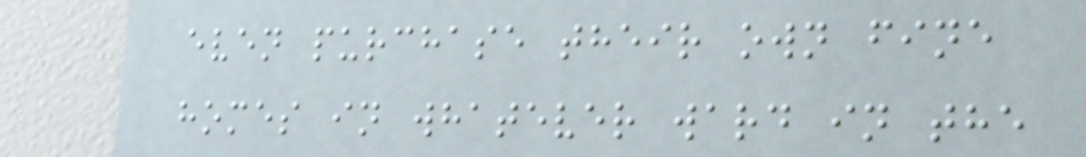even purchase their own fine
homes in whatever ward in the
